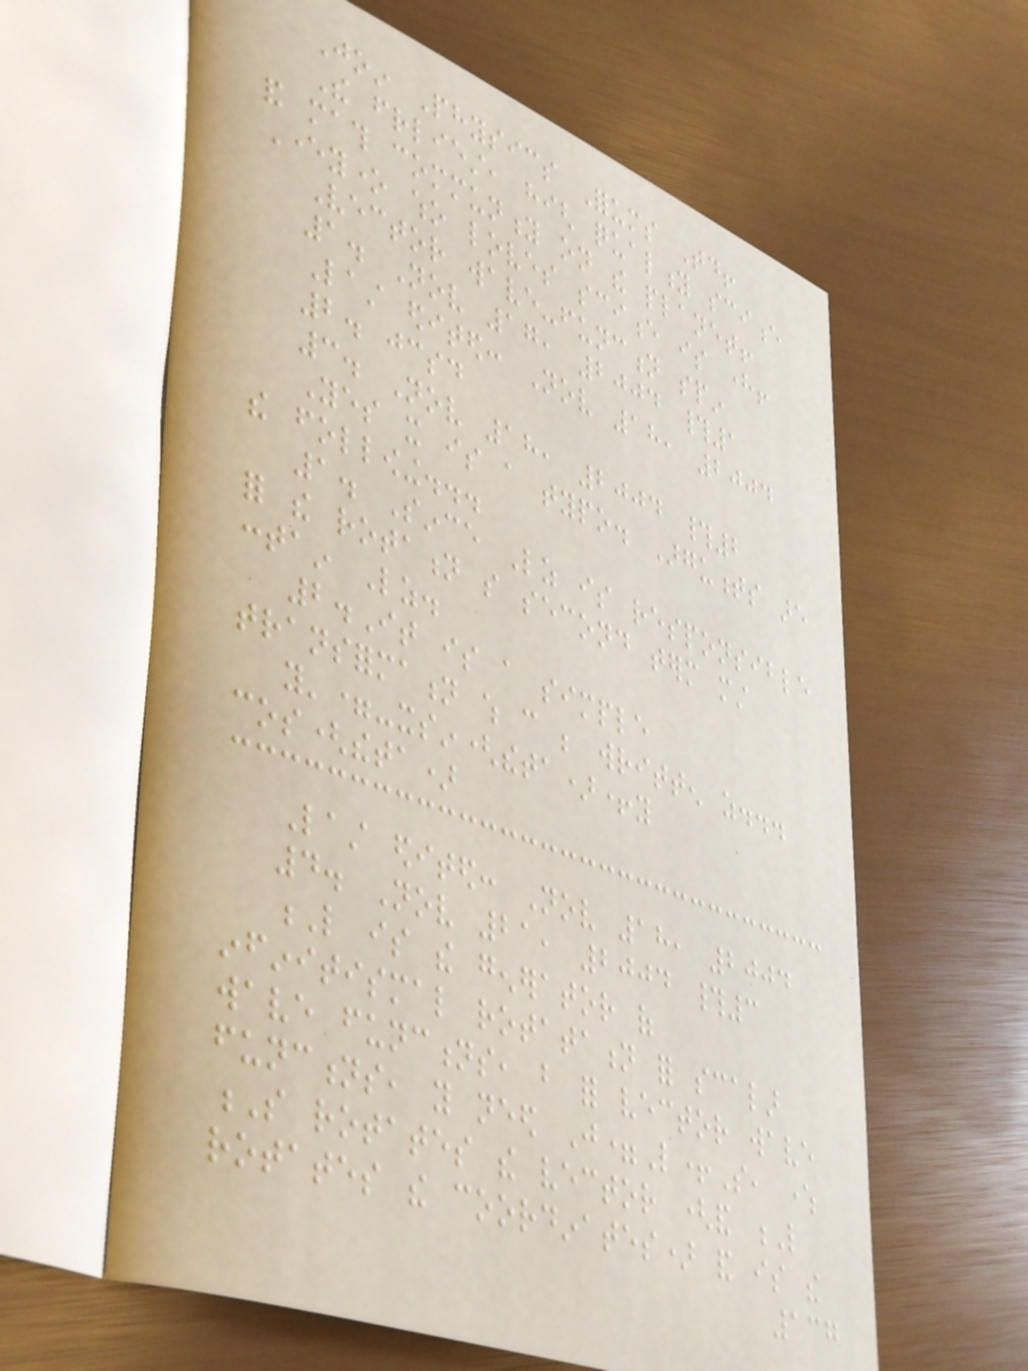Join Physics Forums Today!
The friendliest, high quality science
and math community on the planet!
Everyone who loves science is here!
Vector wave-function spin
1. Nov 17, 2004 #1
Last edited: Nov 18, 2004
2. jcsd
3. Nov 18, 2004 #2
Yes it is a typo. Arguments are
the following...
1. Since Lz is responsible
for the rotation so second term must
contain Lz.
2.It is a simple
transformation which can be written as...
y'=-xsin(theta)+y
cos(theta)
Last edited: Nov 18, 2004
4. Nov 21, 2004 #3
L is the generator of
infinitismal rotatation for scalar
wave functions, but for vector wave
functions, you need J=L+S, where
S rotates the vector (and L
rotates the coordinates) and is the
137
